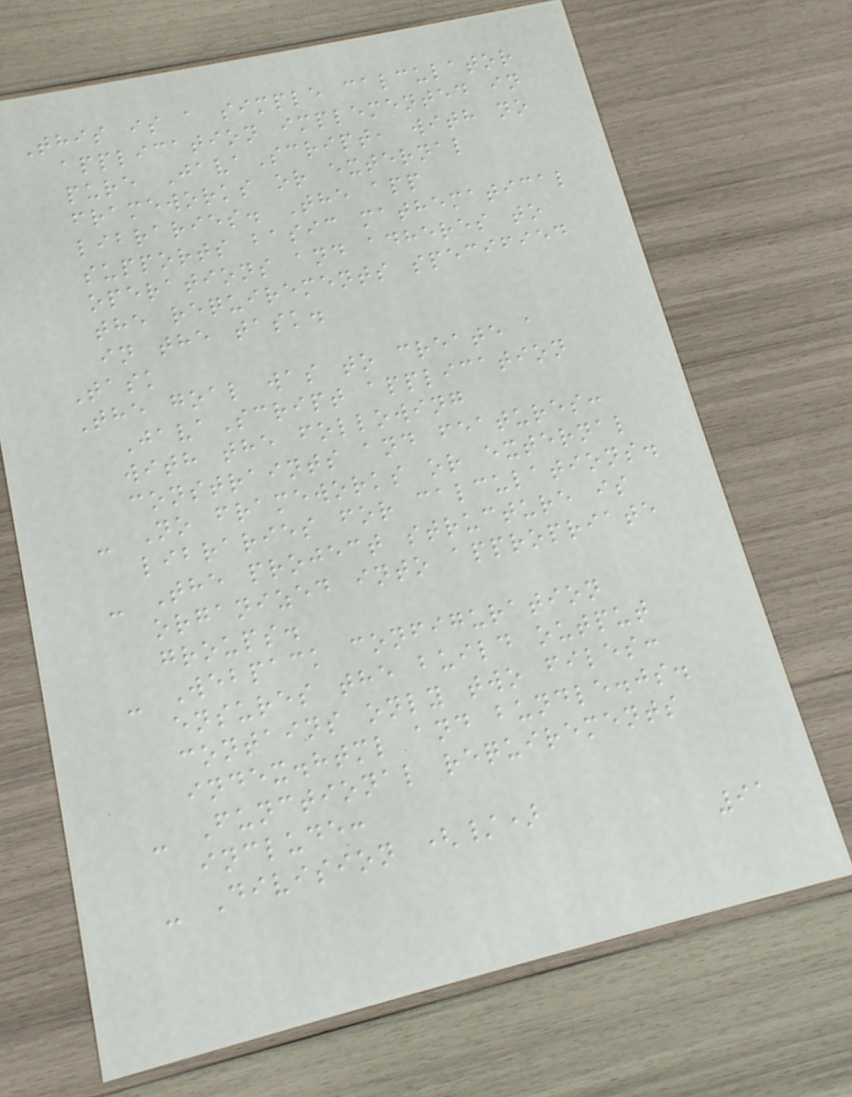This is a simple calculator
application implemented in
pure JavaScript, with no
frameworks or external
libraries. The app
supports basic mathematical
operations and adheres to
the requirements specified
in the task.
Task
The goal was to create a
JavaScript application
with the following
constraints and features:
- No frameworks or external
libraries for calculations.
- The project structure is
organized into appropriate
groups.
- Webpack configuration
ensures the build output
contains only two files:
index.html and bundle.js.
- Functional requirements
include:
- Division (/)
91
